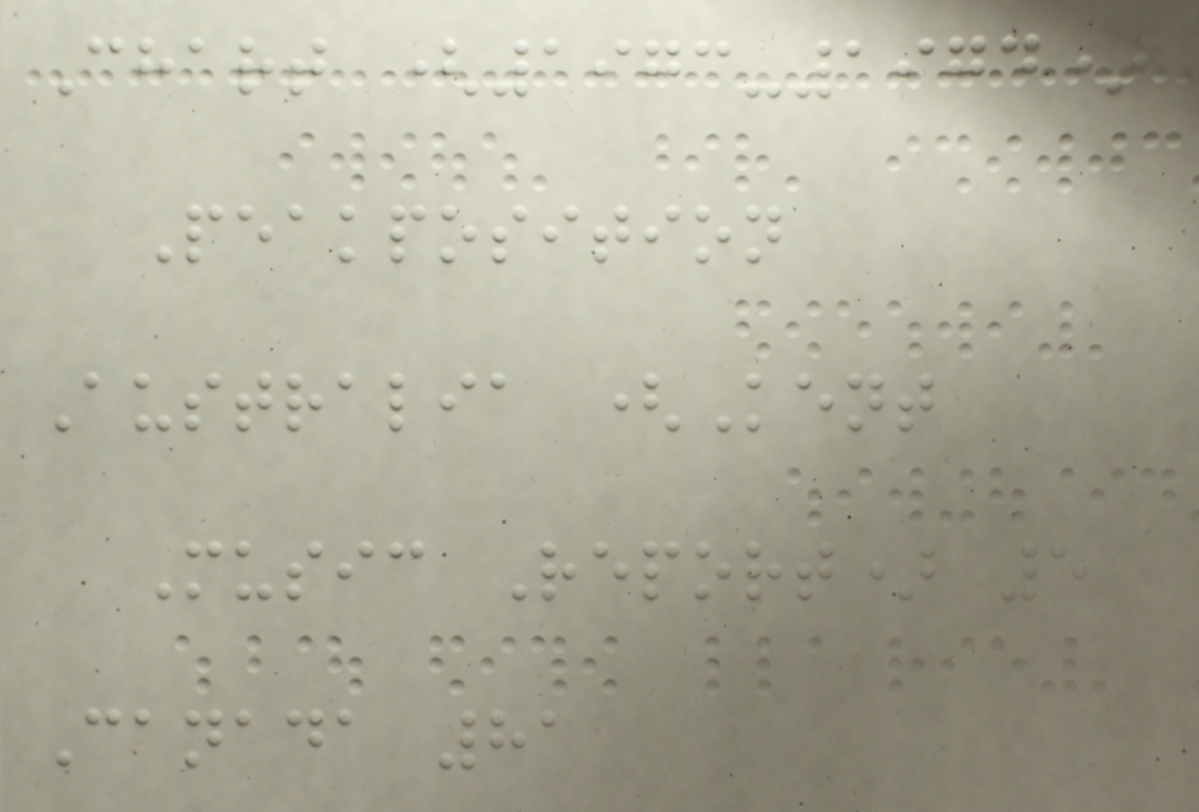Chart (1973-1974)
Peakposition
Australia (Kent
Music Report) 5
Canada 81
